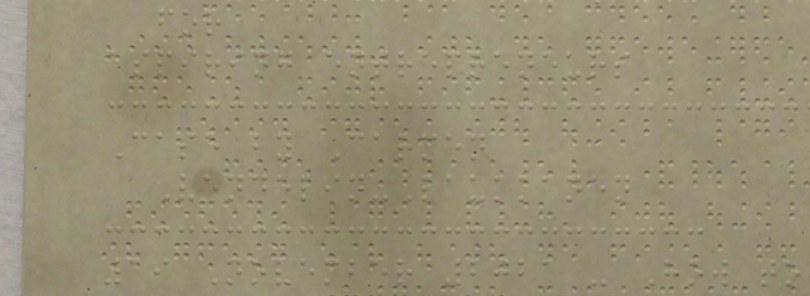for
aspiring entrepreneurs
Case by Carmen
Vendelin-Laukkanen
19 November 2021 - How to
